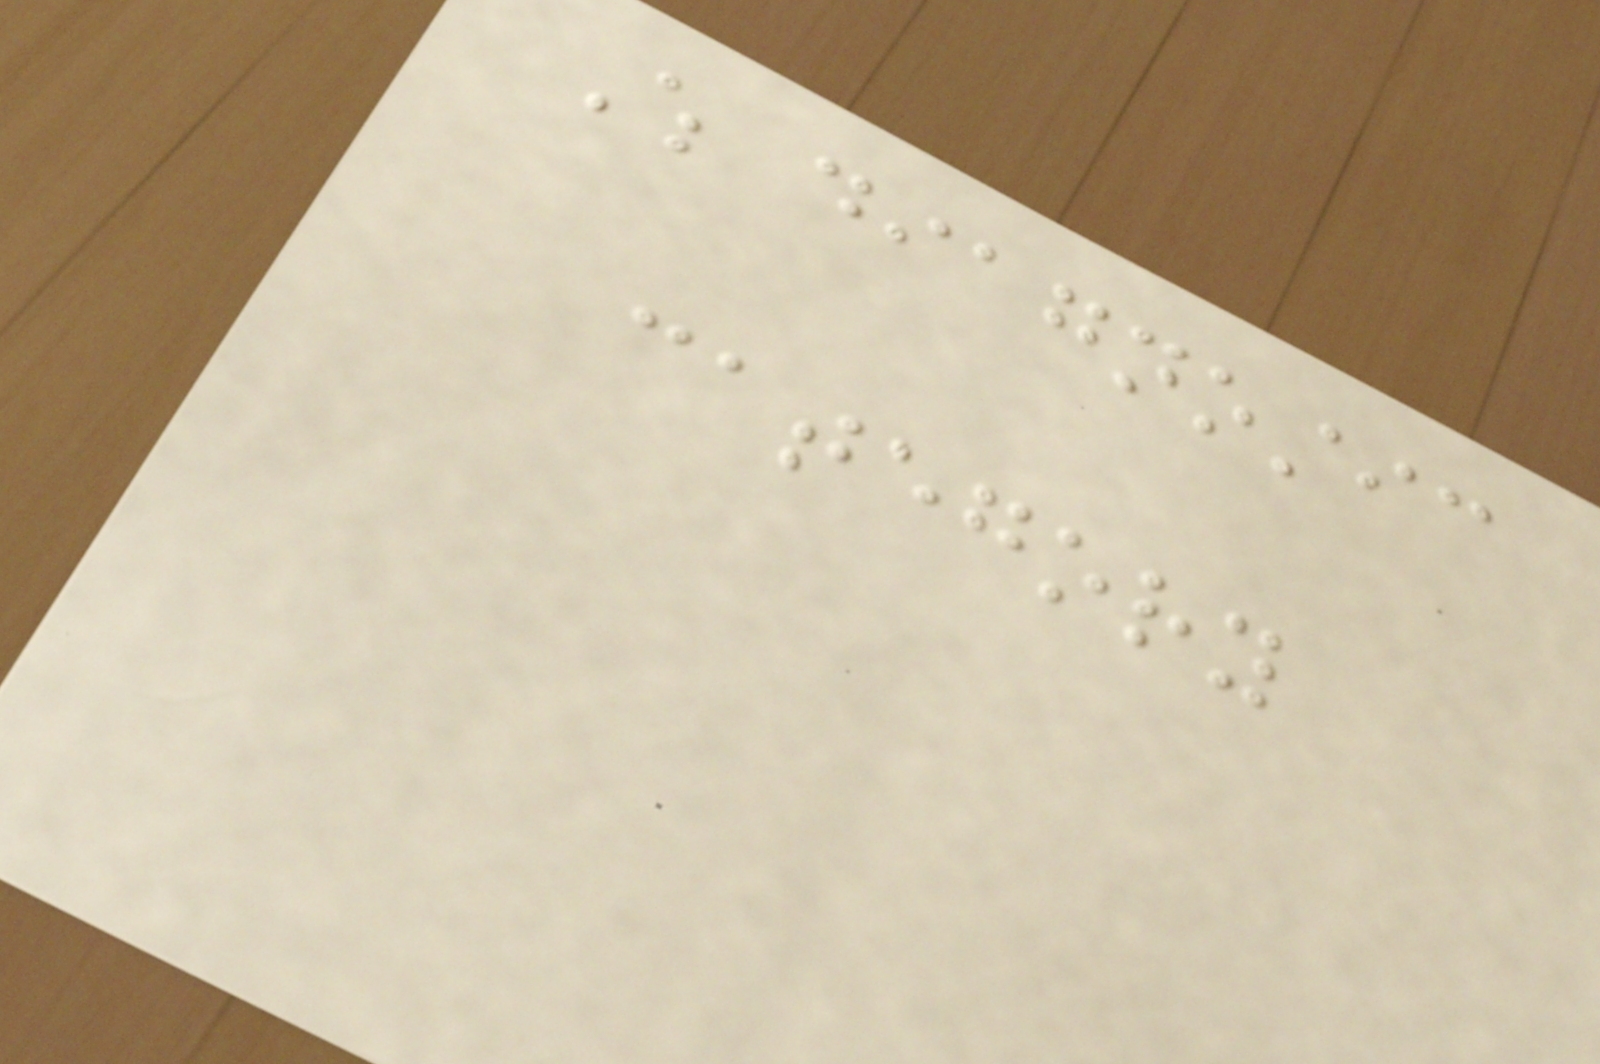Which diagnostic
category
